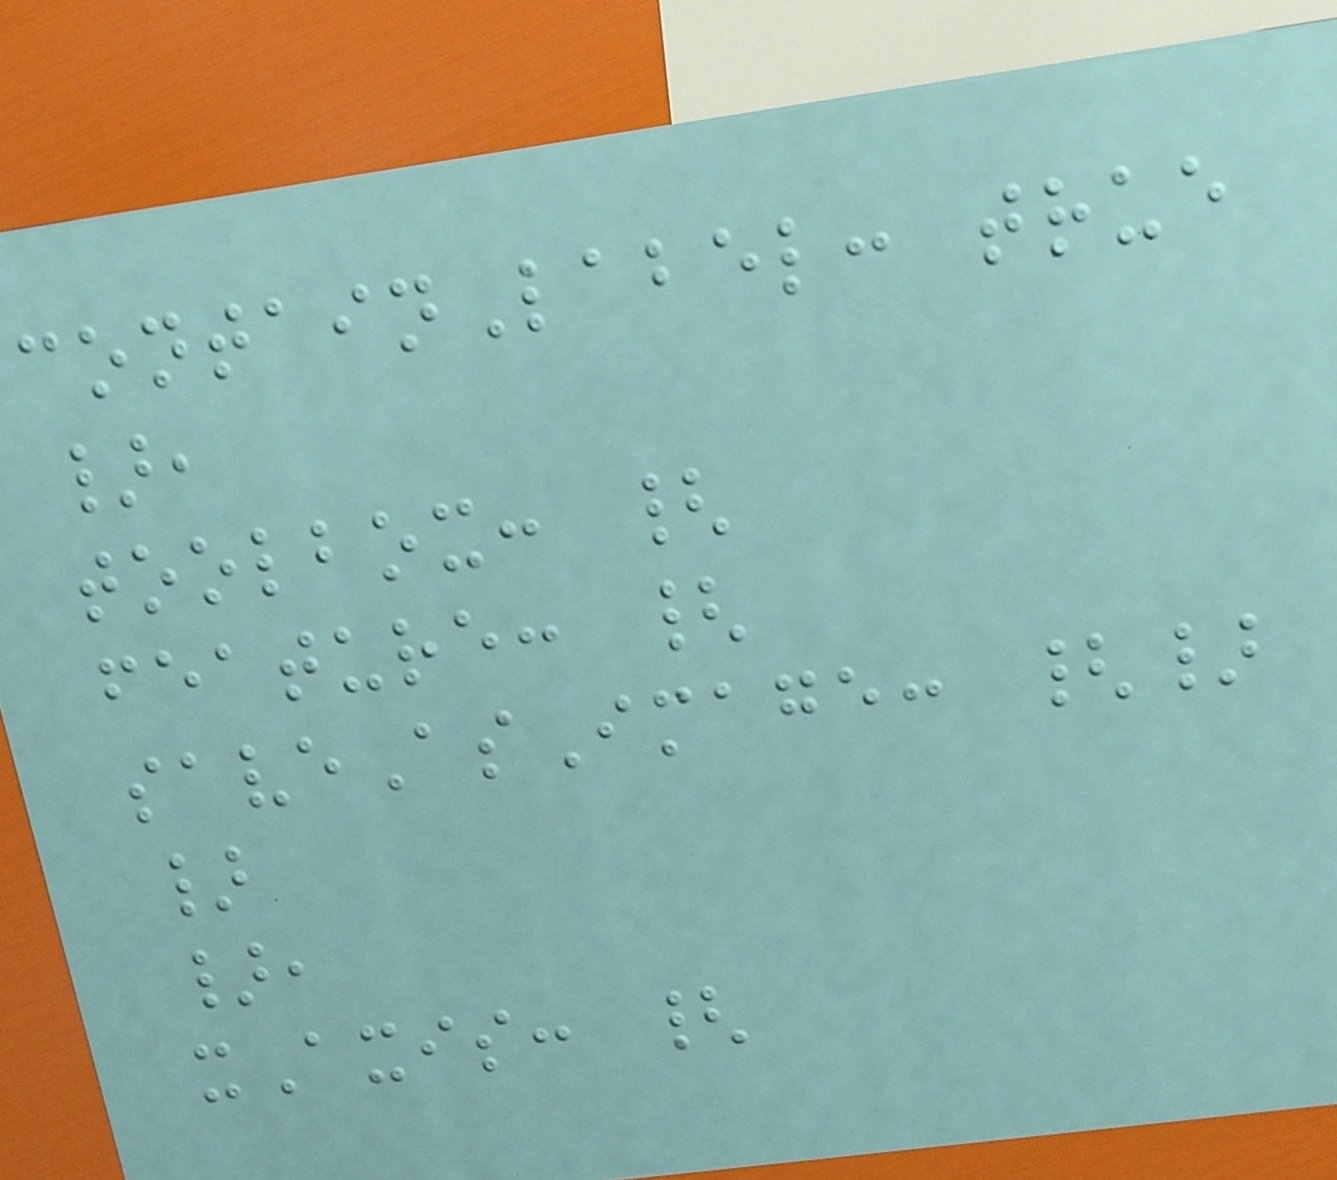containLabel: true
},
toolbox: {
feature: {
saveAsImage: {}
}
},
xAxis: {
